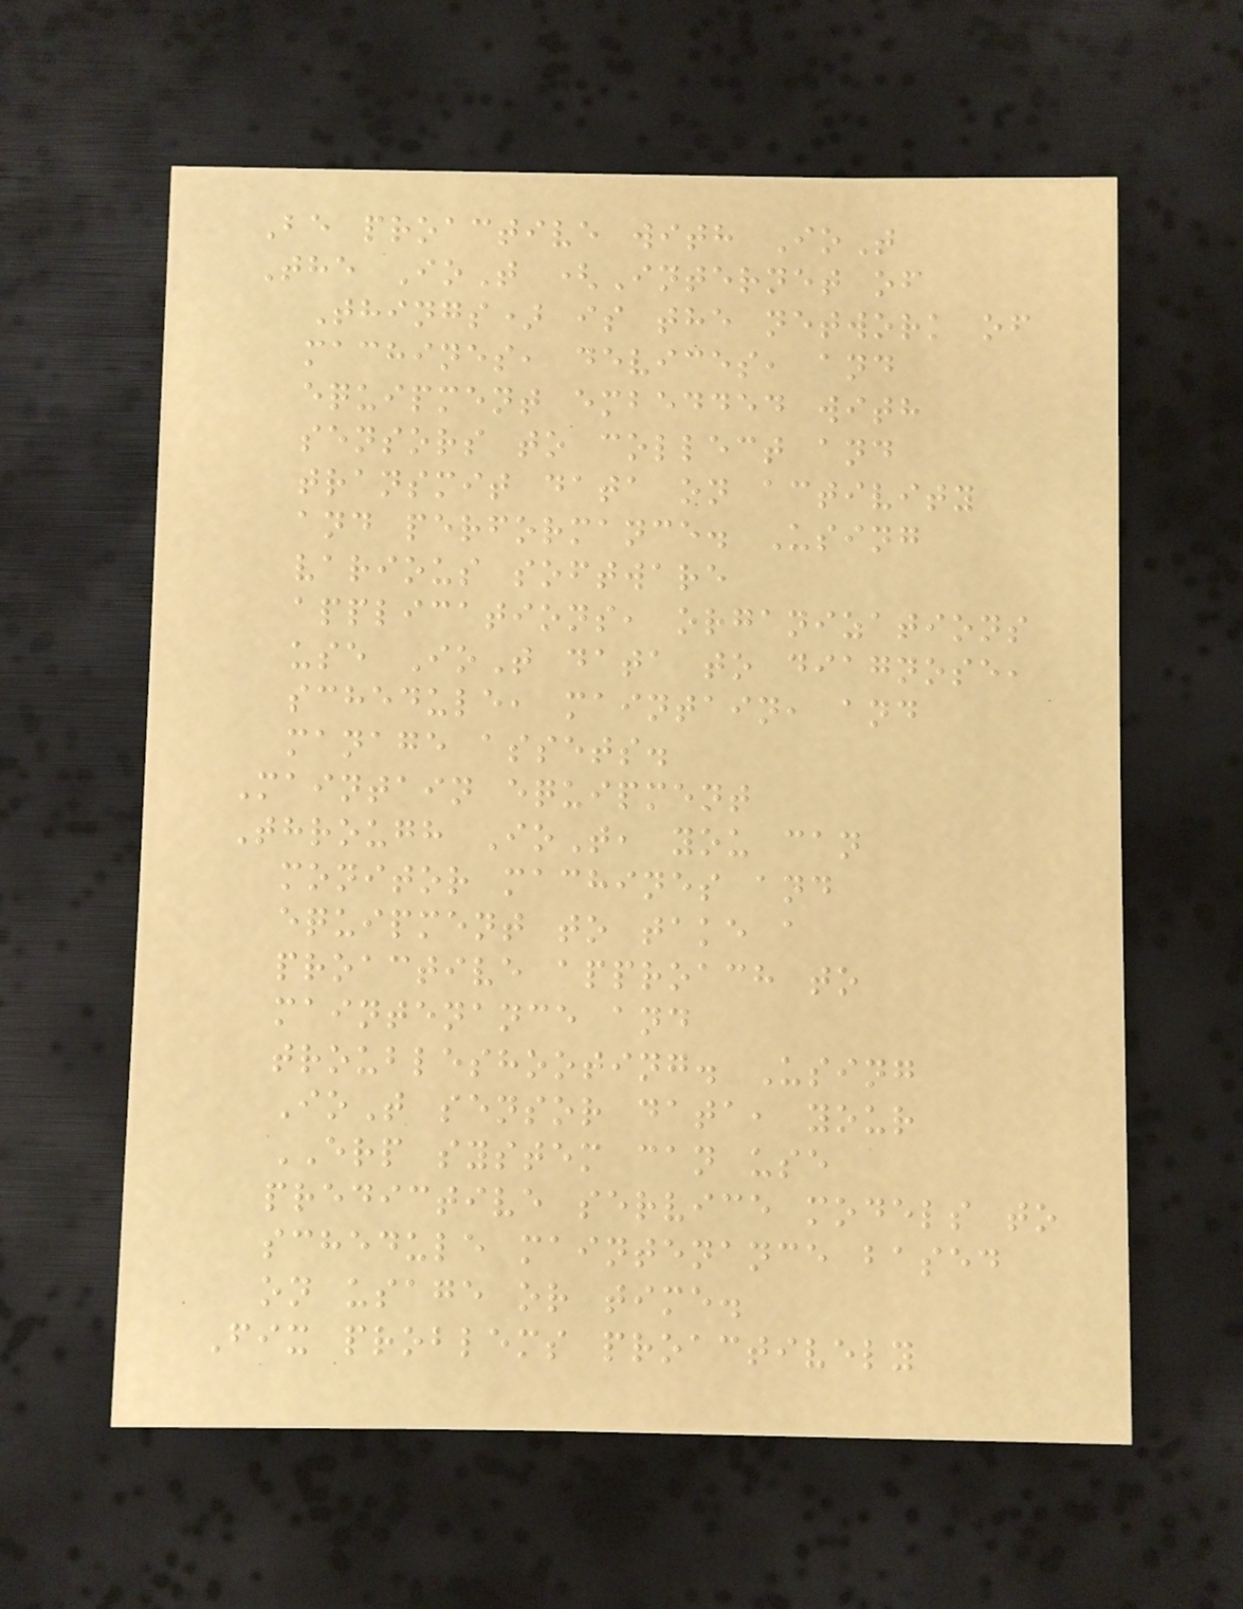Be proactive with IoT
The IoT (Internet of
Things) is the network of
machines, devices, and
equipment embedded with
sensors to collect and
transmit data on activity
and performance. Using
various software
applications, organizations
use IoT data to diagnose,
schedule, maintain, and
manage assets.
Maintain equipment
Through IoT, you can
monitor machines and
equipment to take a
proactive approach to
maintenance and
troubleshooting. Using
IoT sensor data, your
ERP system can use
predictive service models to
schedule maintenance based
on usage or time.
Fix problems proactively
